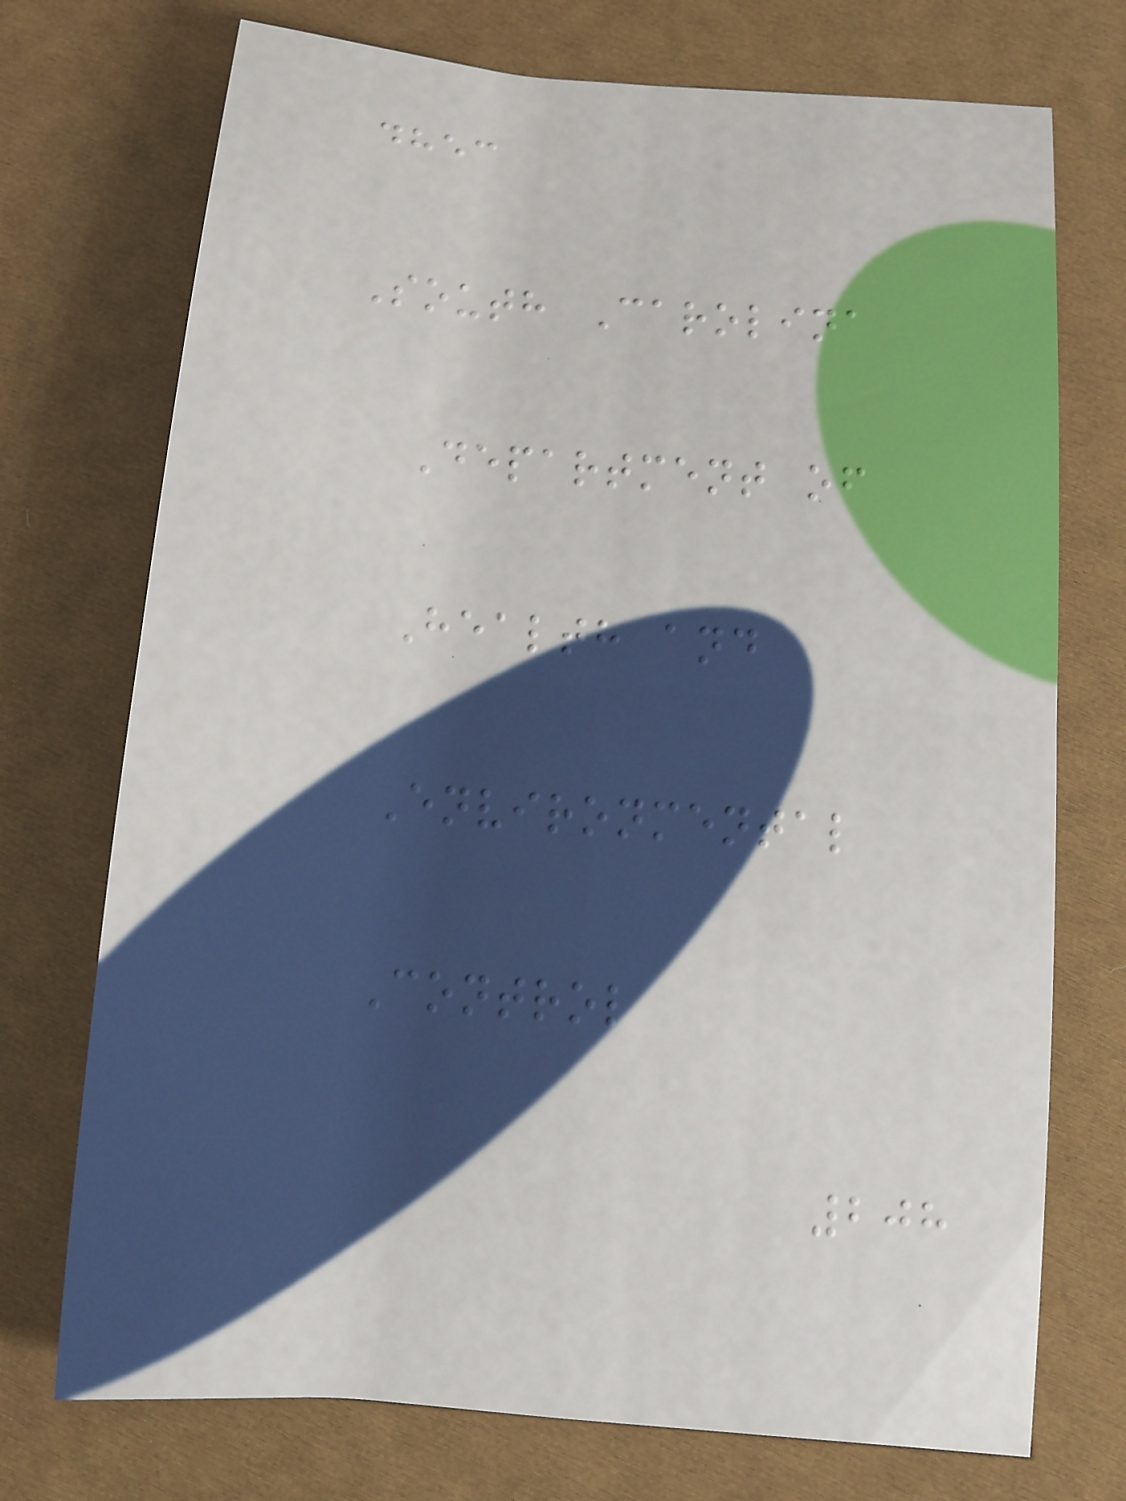dhec
South Carolina
Department of
Health and
Environmental
Control
208
